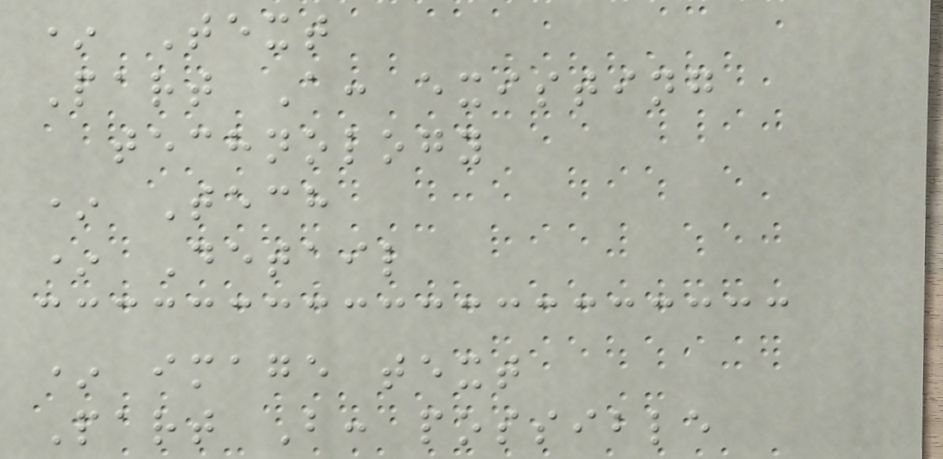* Text
Part A: existing
technology
* Tech
* Detail
* image text
Part B: possible
